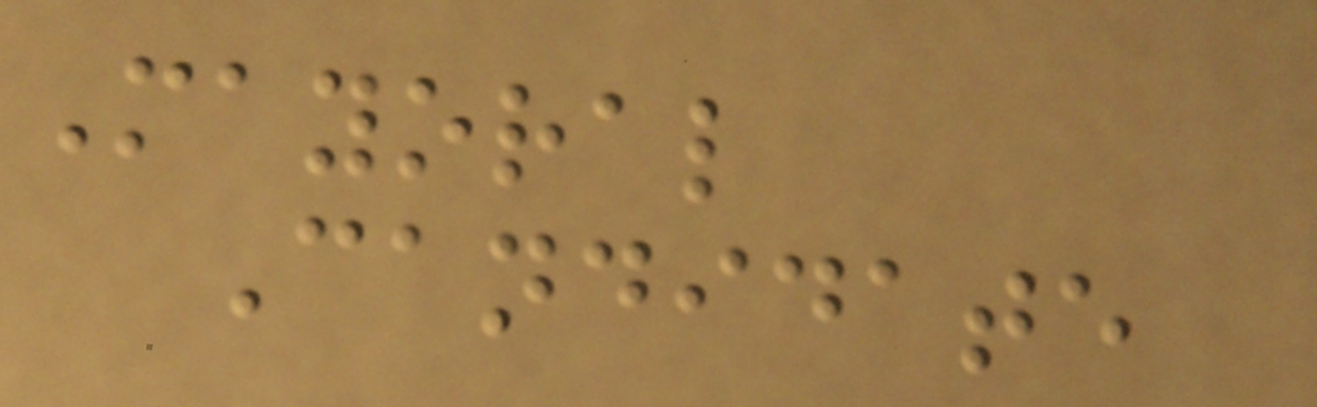Mayoral
Candidate
